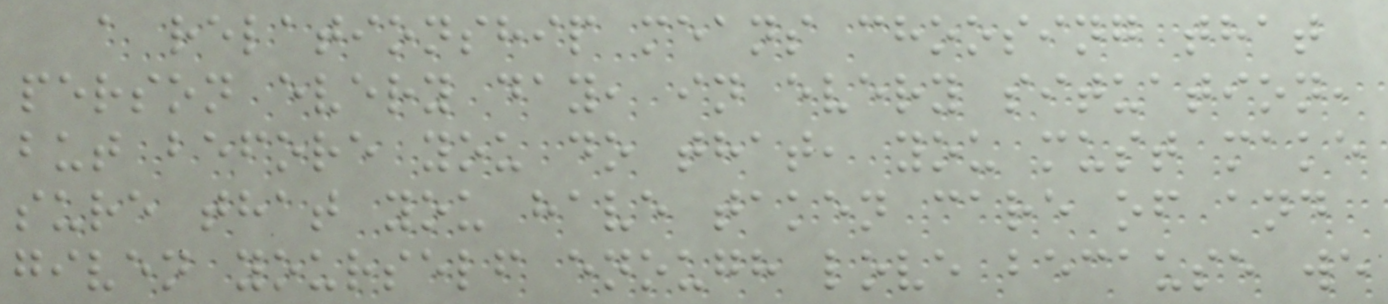a relationship means choosing that
person every day, in every situation,
but before you do that, you must make
sure that you have taken care of and
given yourself enough love because we
